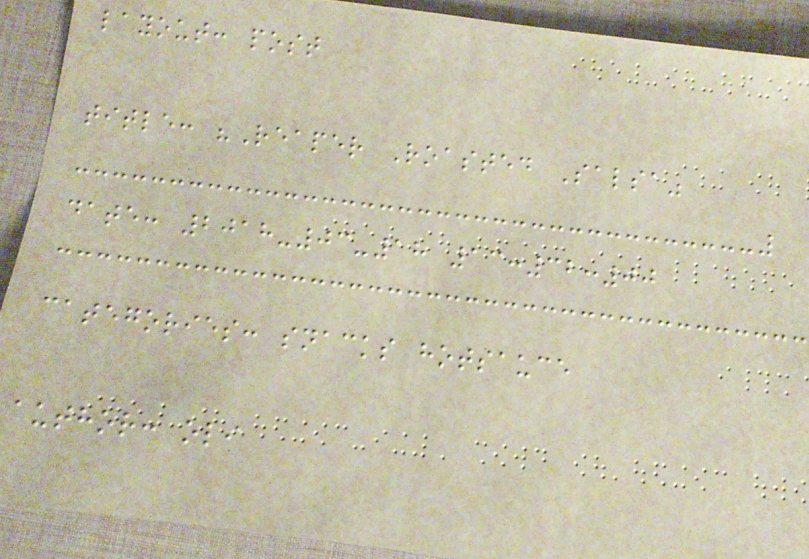layout: post
title: "Reaper Roasted Salsa"
date: 2018-03-18 13:32:00
categories: snacks hotsauce
author: oli
